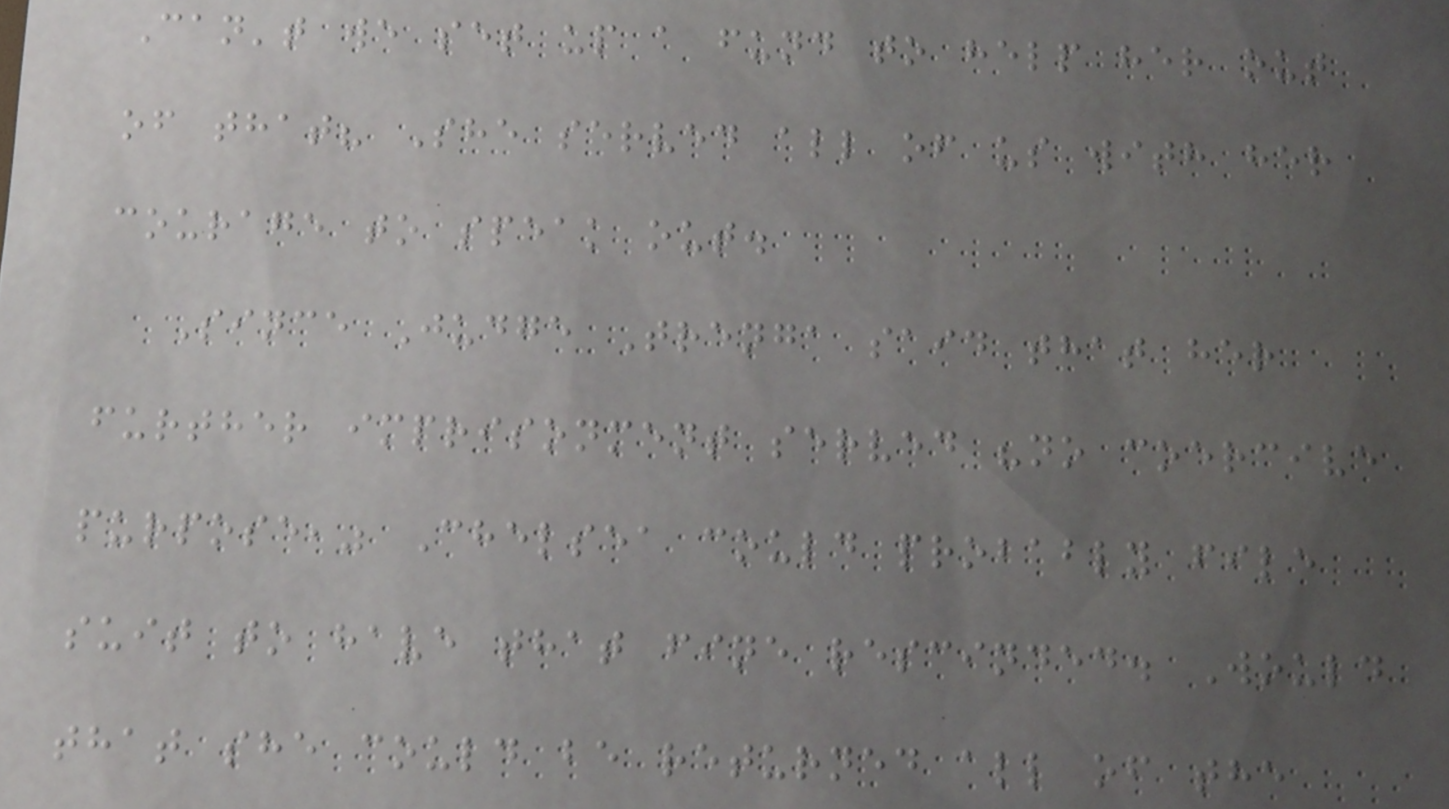Can't we set up a fund to help her out
of that? She served all of us with her
courage to speak out.
Since Judge Trenga said that her
further imprisonment served "no coercive
purpose," Chelsea could probably file
suit to have that fine rescinded. Would
that she could be returned all of the
